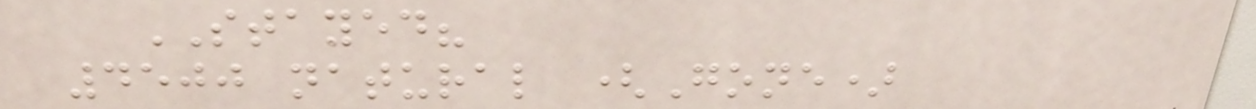STAYED?
4500 natural (Gone)
